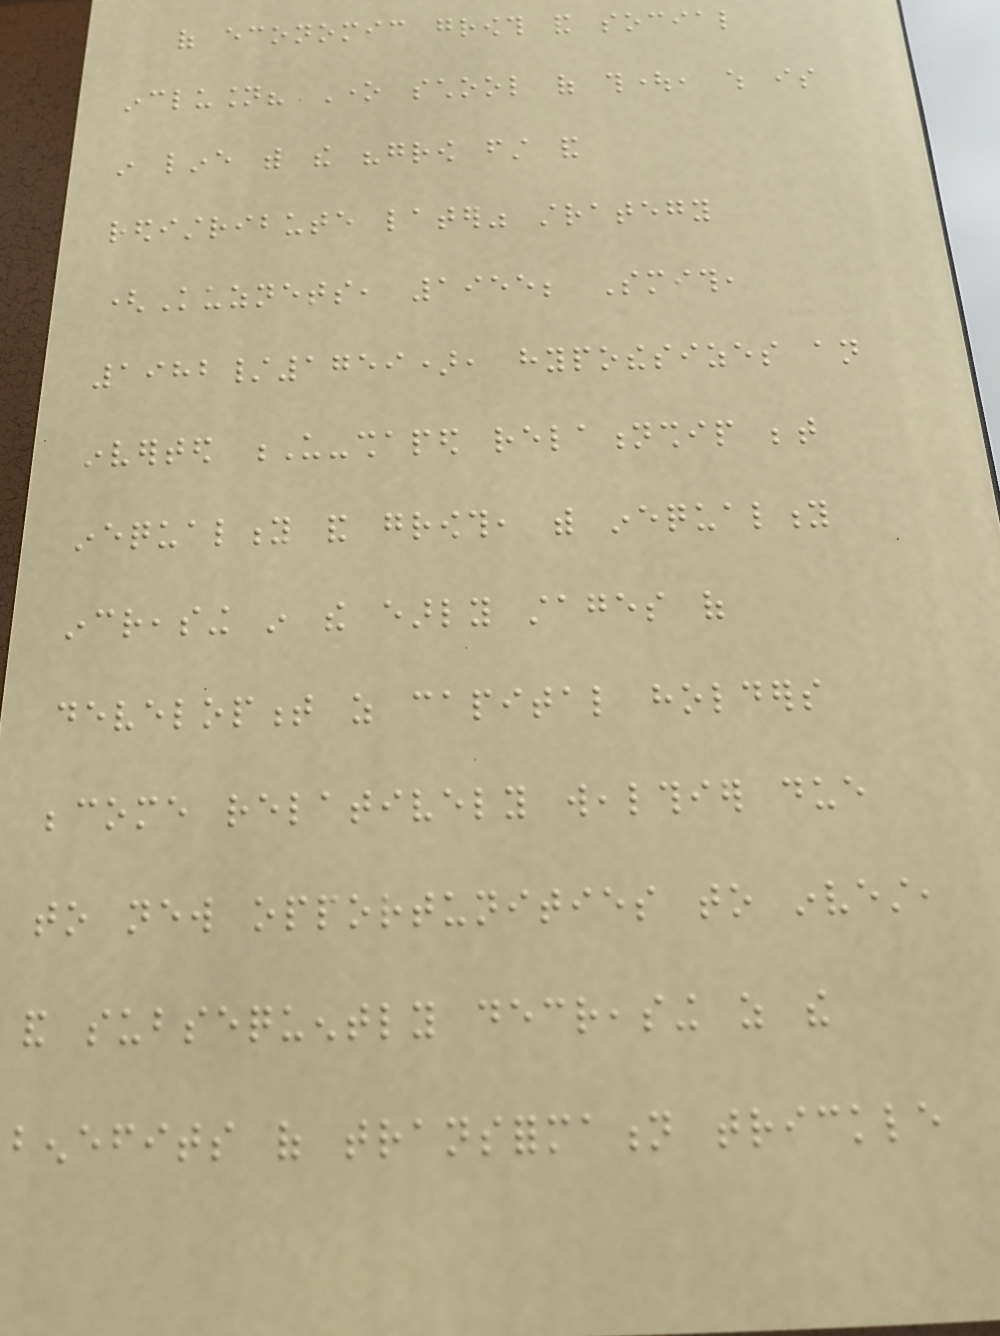of economic growth and social
inclusion? One school of thought, which is
in line with the "grow first and
redistribute later" strategy
(Kuznets, 1955; Smith,
1982/1759), hypothesizes an
inverted U-shaped relationship between
inequality and growth, with inequality
increasing in the early stages of
development as capital holders
become relatively wealthier due
to new opportunities to invest,
and subsequently decreasing as the
benefits of transformation trickle
